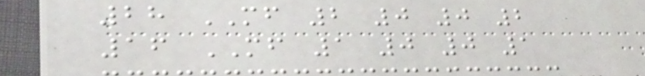28 MF 2 0 0 2
16 MF 1 0 0 1
